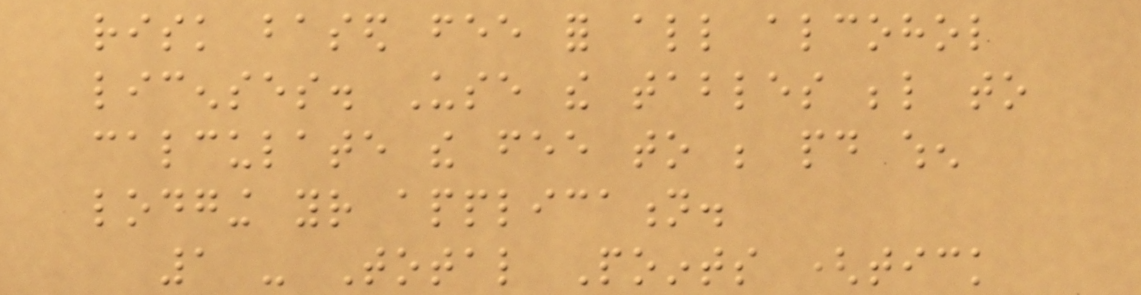risk based fee for all alcohol
licenses. Use the tables below to
calculate the fee to be paid when
lodging your application.
1 - Total Points (tick
